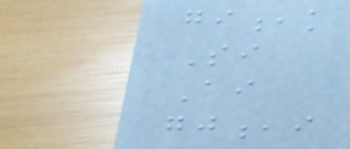gi,k
Si
Ai
gj,i
